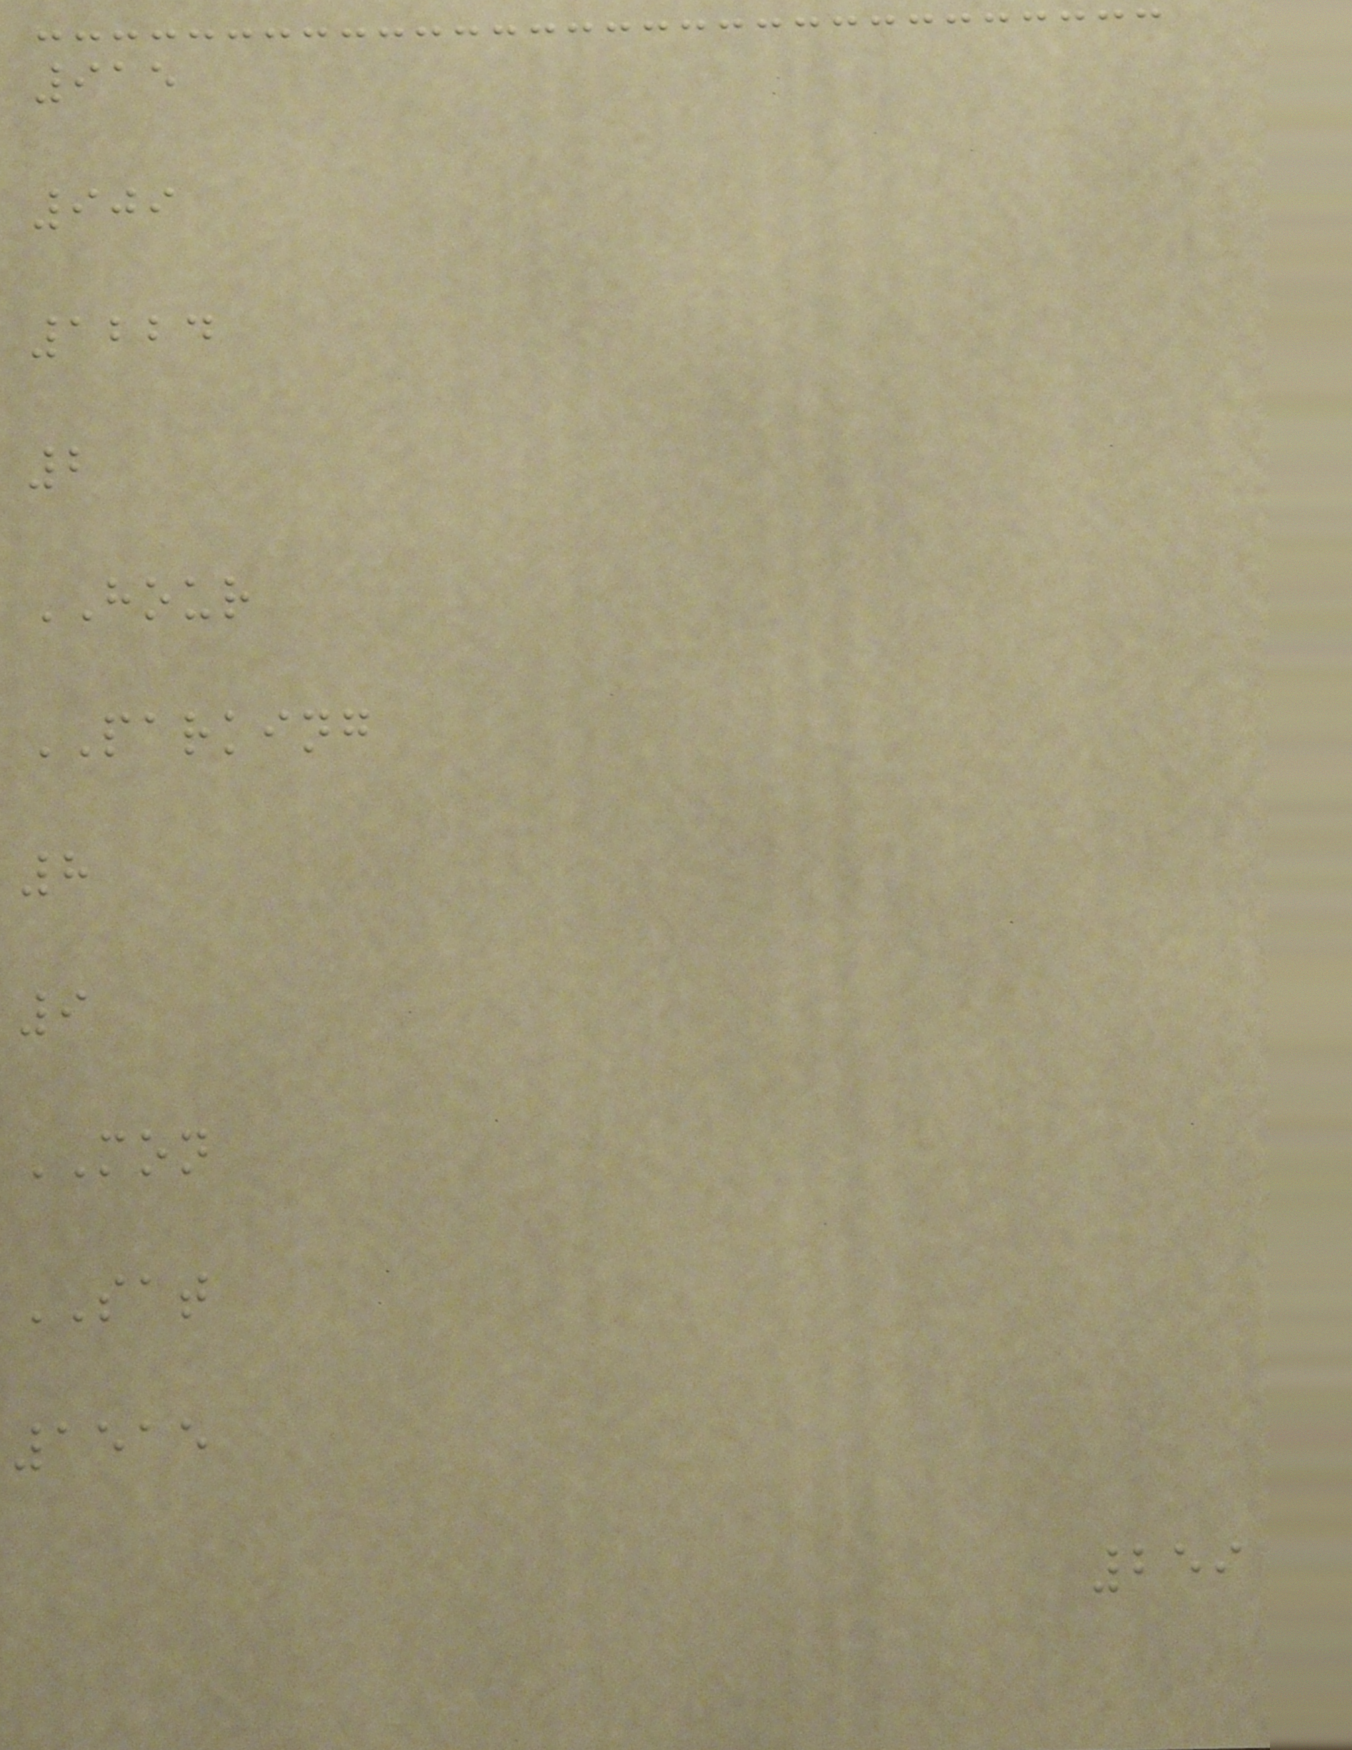915
909
1224
2
HOUR
PARKING
8
9
MON
SAT
1515
259
